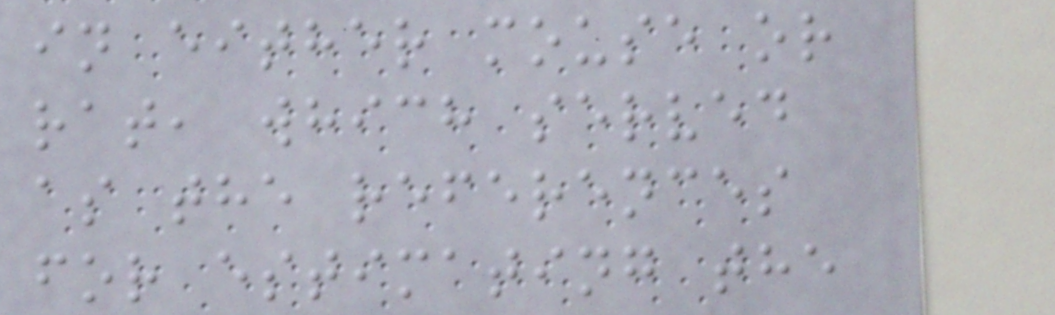in either mouse or
rat, which served
as the references
for estimating the
